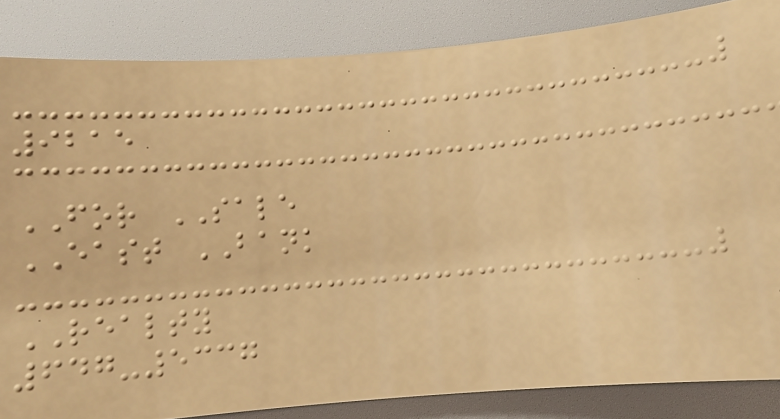9215
FOR SALE
EAST BANK
REALTY
647-5337
